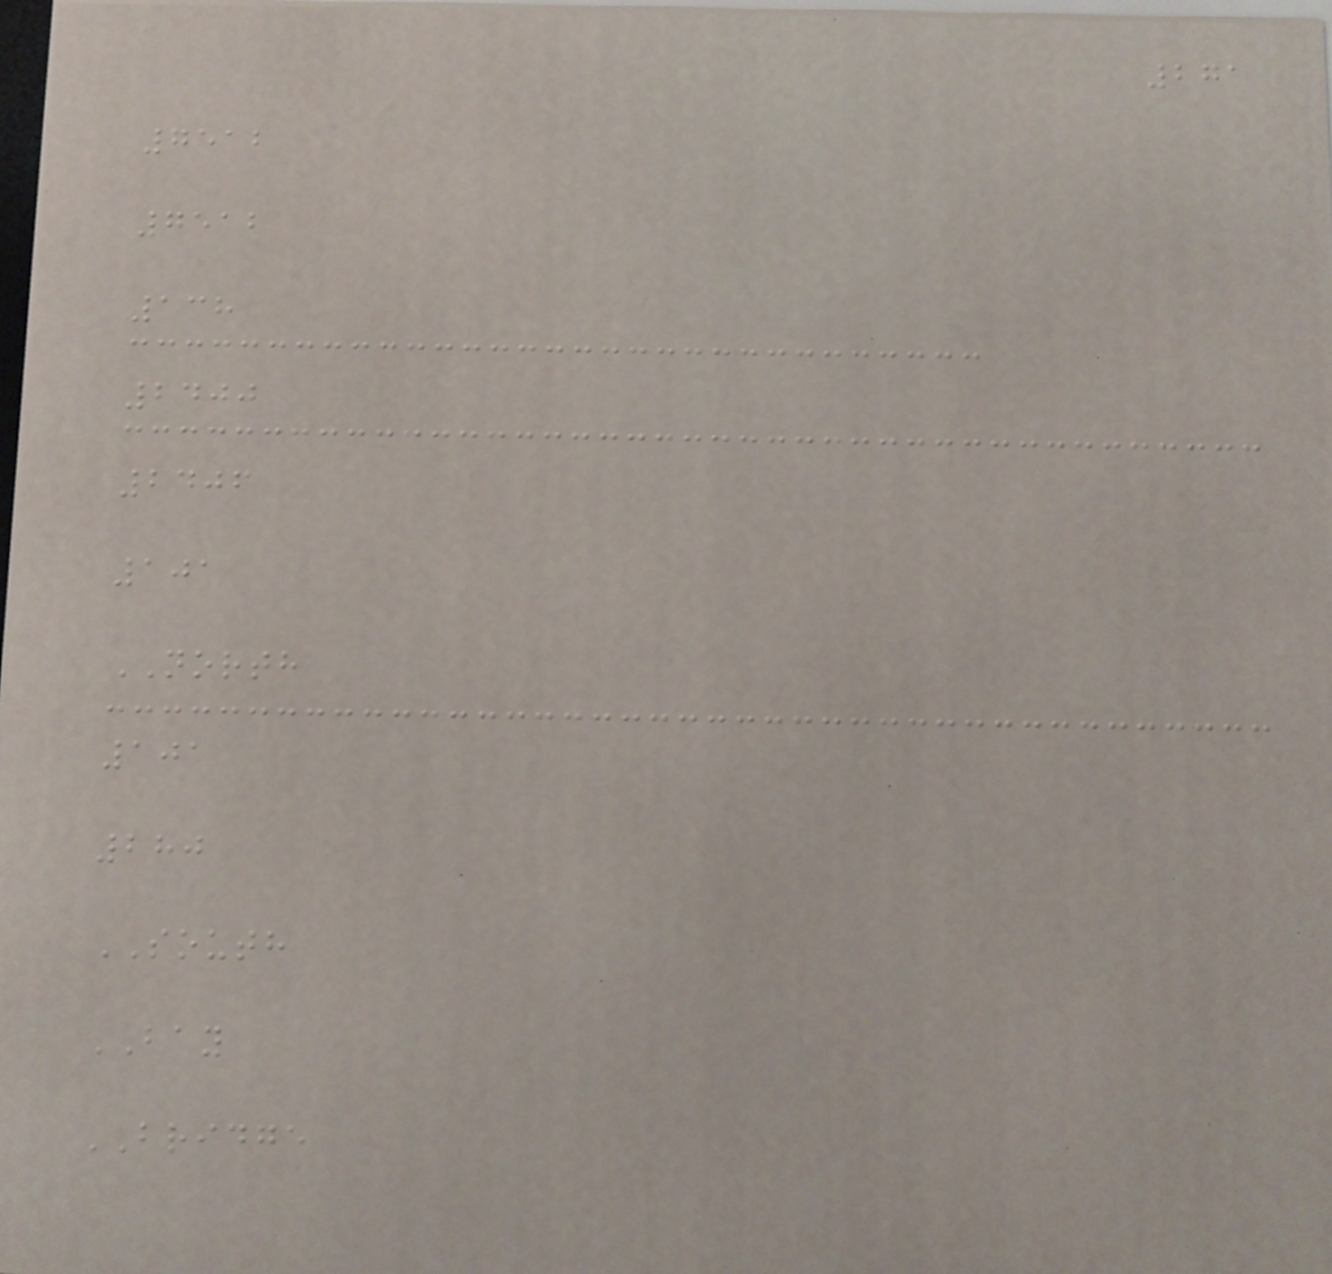271
7512
7512
138
2400
2406
101
NORTH
101
280
SOUTH
BAY
BRIDGE
